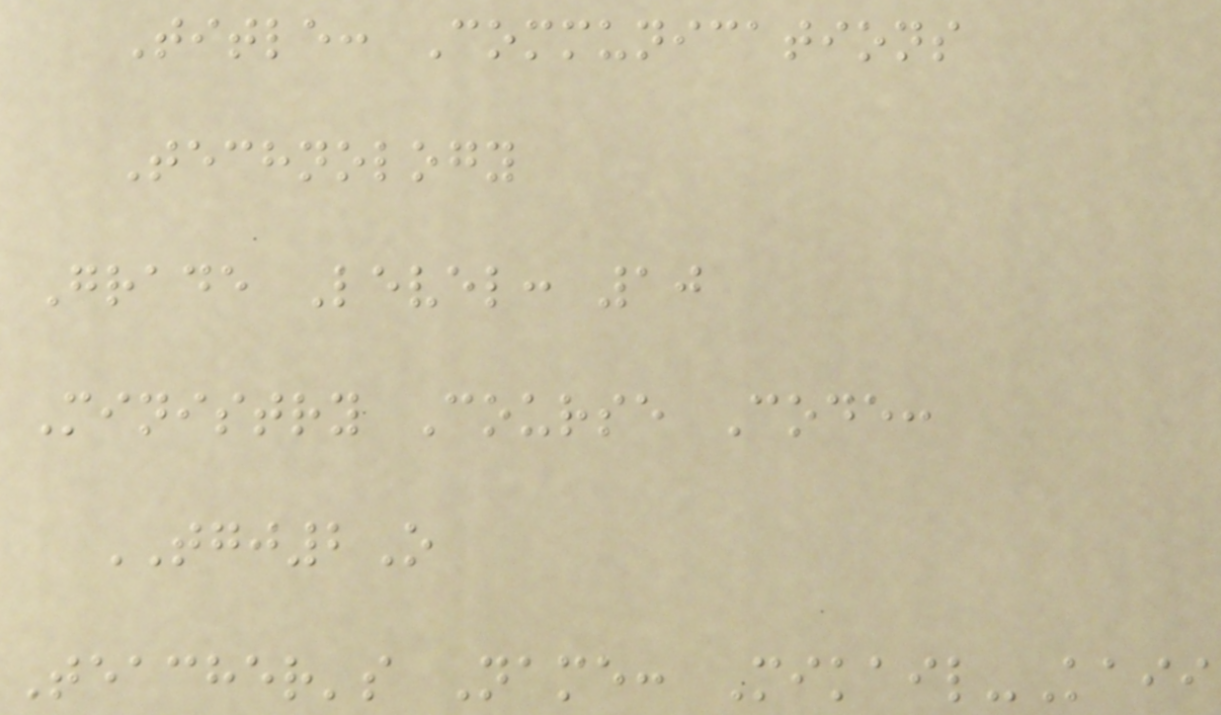Title: Communications
Technology
Grade Level: 10
Ministry Course Code:
TGJ2O
Teacher's Name: Mikail-Kaii
